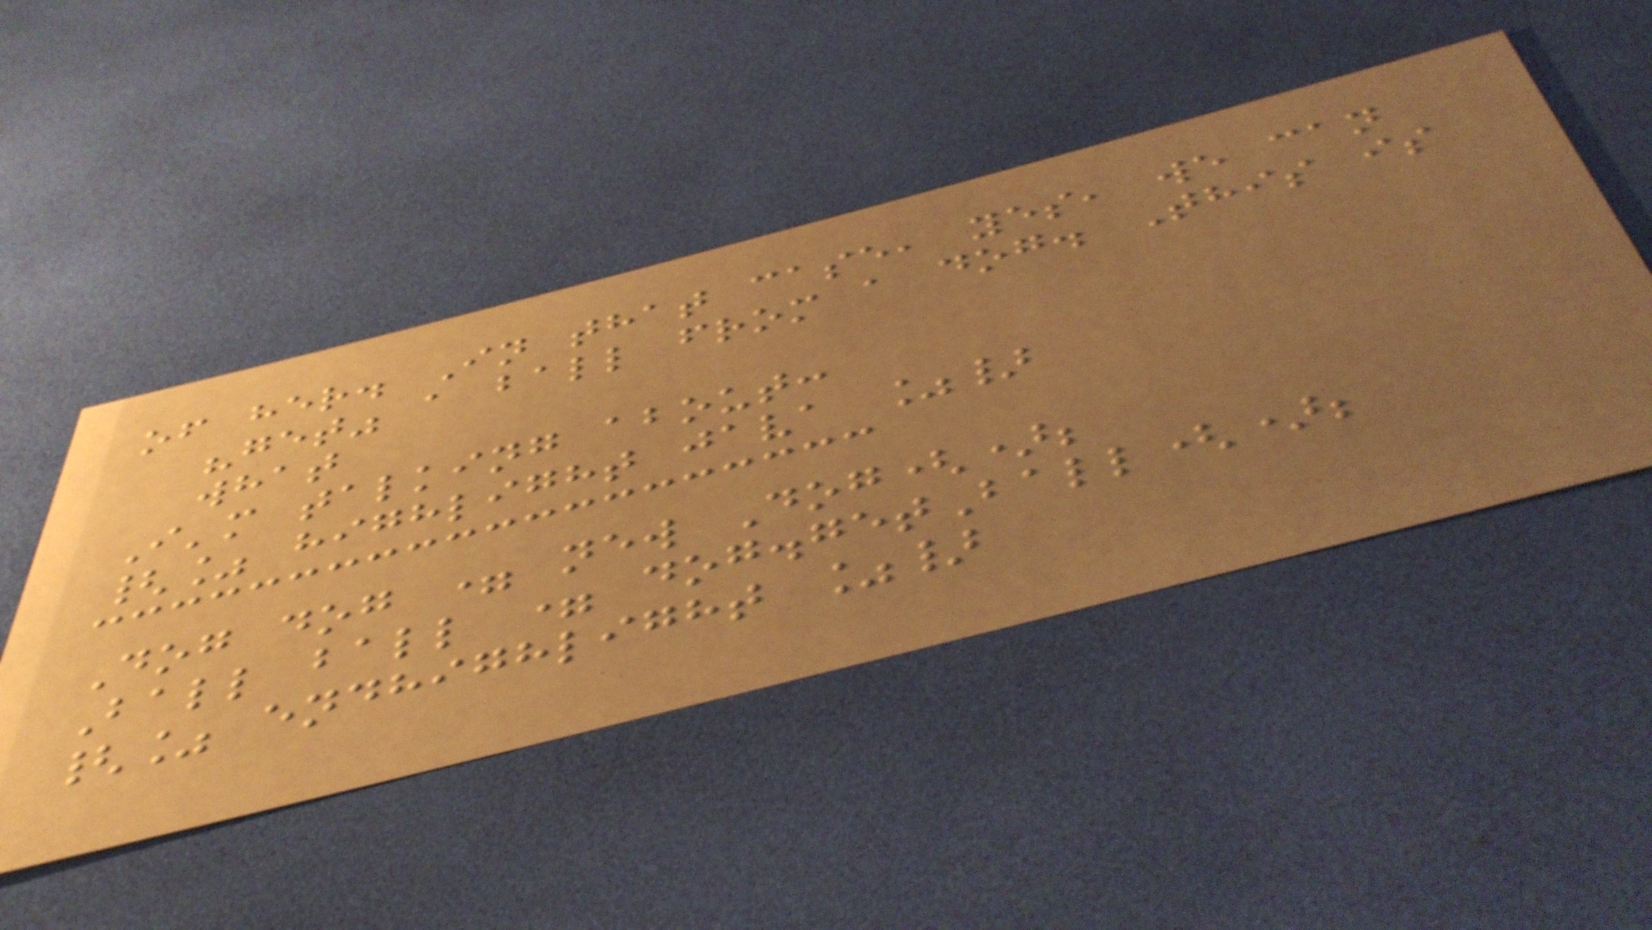of her. In that case, yes, we can
"get" a ball from a dog. This is
what
I'm talking about:
{% highlight java %}
Dog dog = new Dog();
Ball ball = dog.getBall();
{% endhighlight %}
